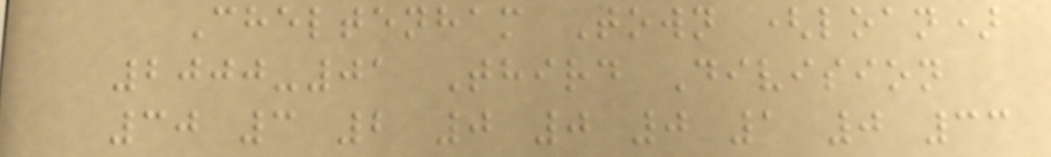Cheltenham Town (loan)
2000-01 Third Division
30 3 2 0 0 0 1 0 33
